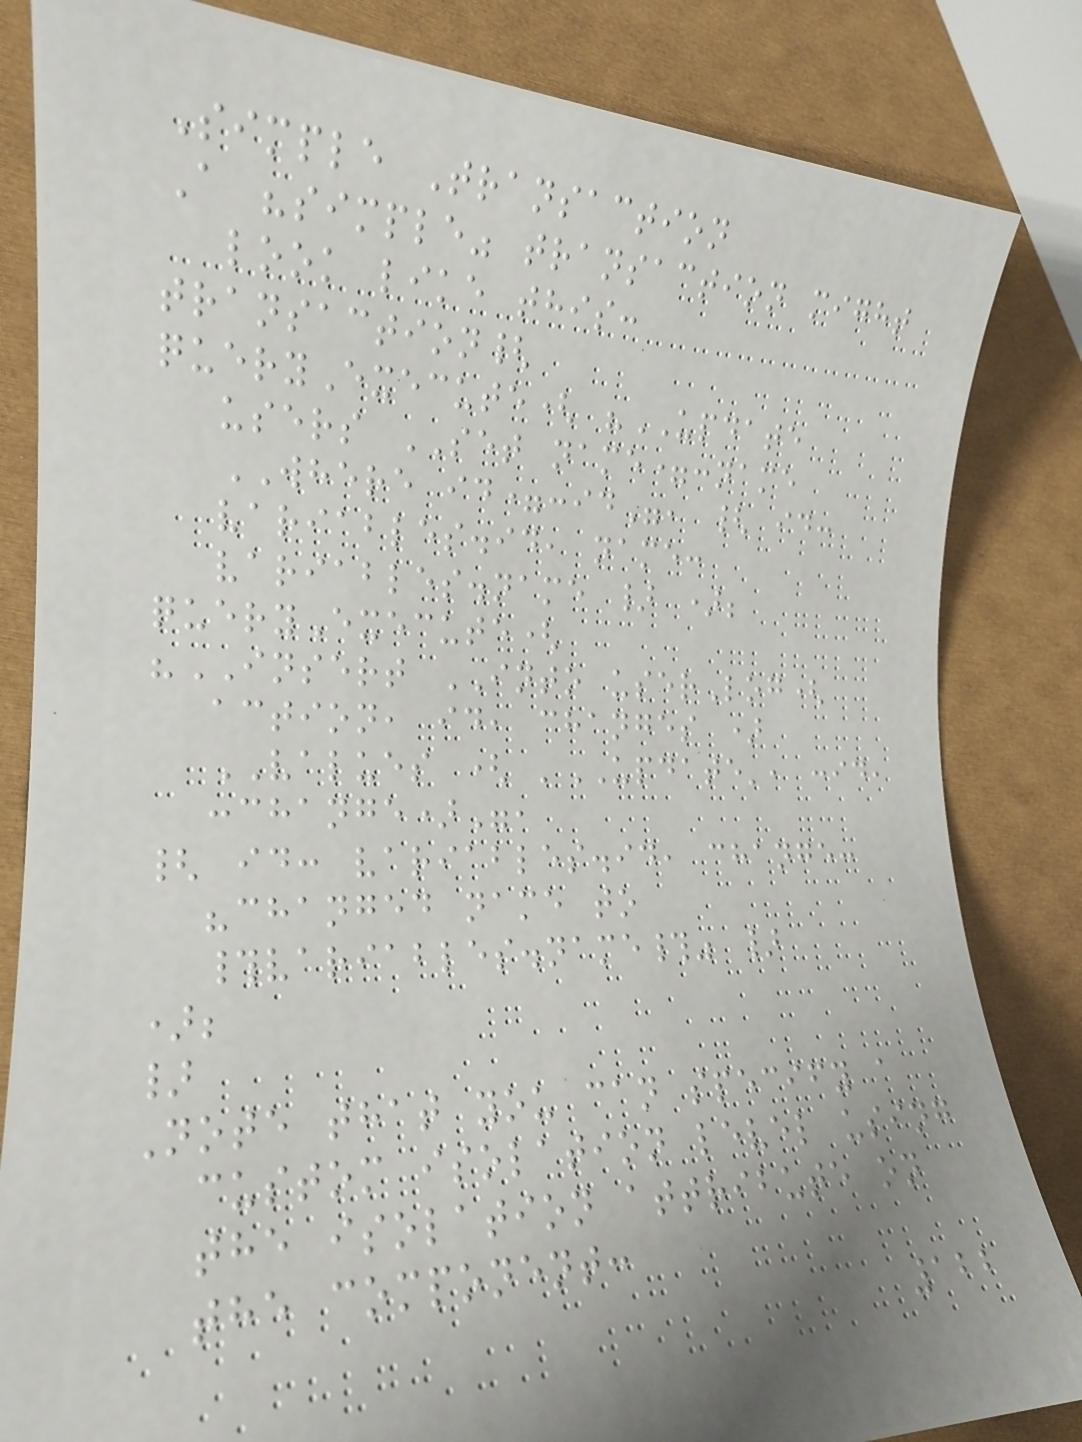Simple Transaction
A "simple" transaction might
look like this:
transaction{
queryExecute( "UPDATE
users SET name=:name
WHERE id=:id", { id:
variables.id, name:
variables.name } );
queryExecute(
"INSERT INTO userLog(
action, id, changes )
VALUES ( 'UPDATE', :id,
:change)",
{ id: variables.id, change:
"changed name to
#variables.name#" }
);
}
Note that you can specify a
custom isolation level using
the isolation attribute on
the component:
122
